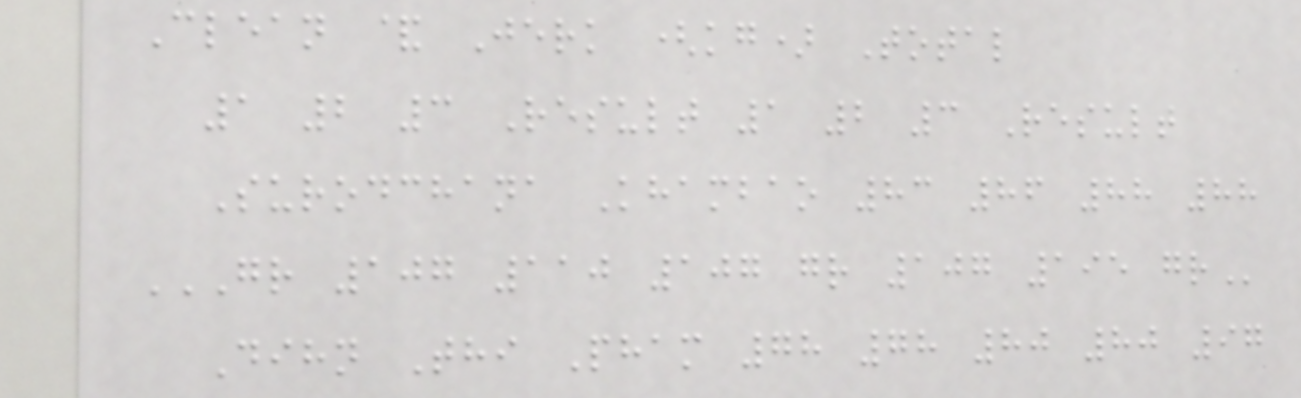Clean & Jerk (kg) Total
1 2 3 Result 1 2 3 Result
Surodchana Khambao 83 86 88 88
GR 107 110 107 GR 107 195 GR
Dihn Thi Pham 78 78 80 80 97
